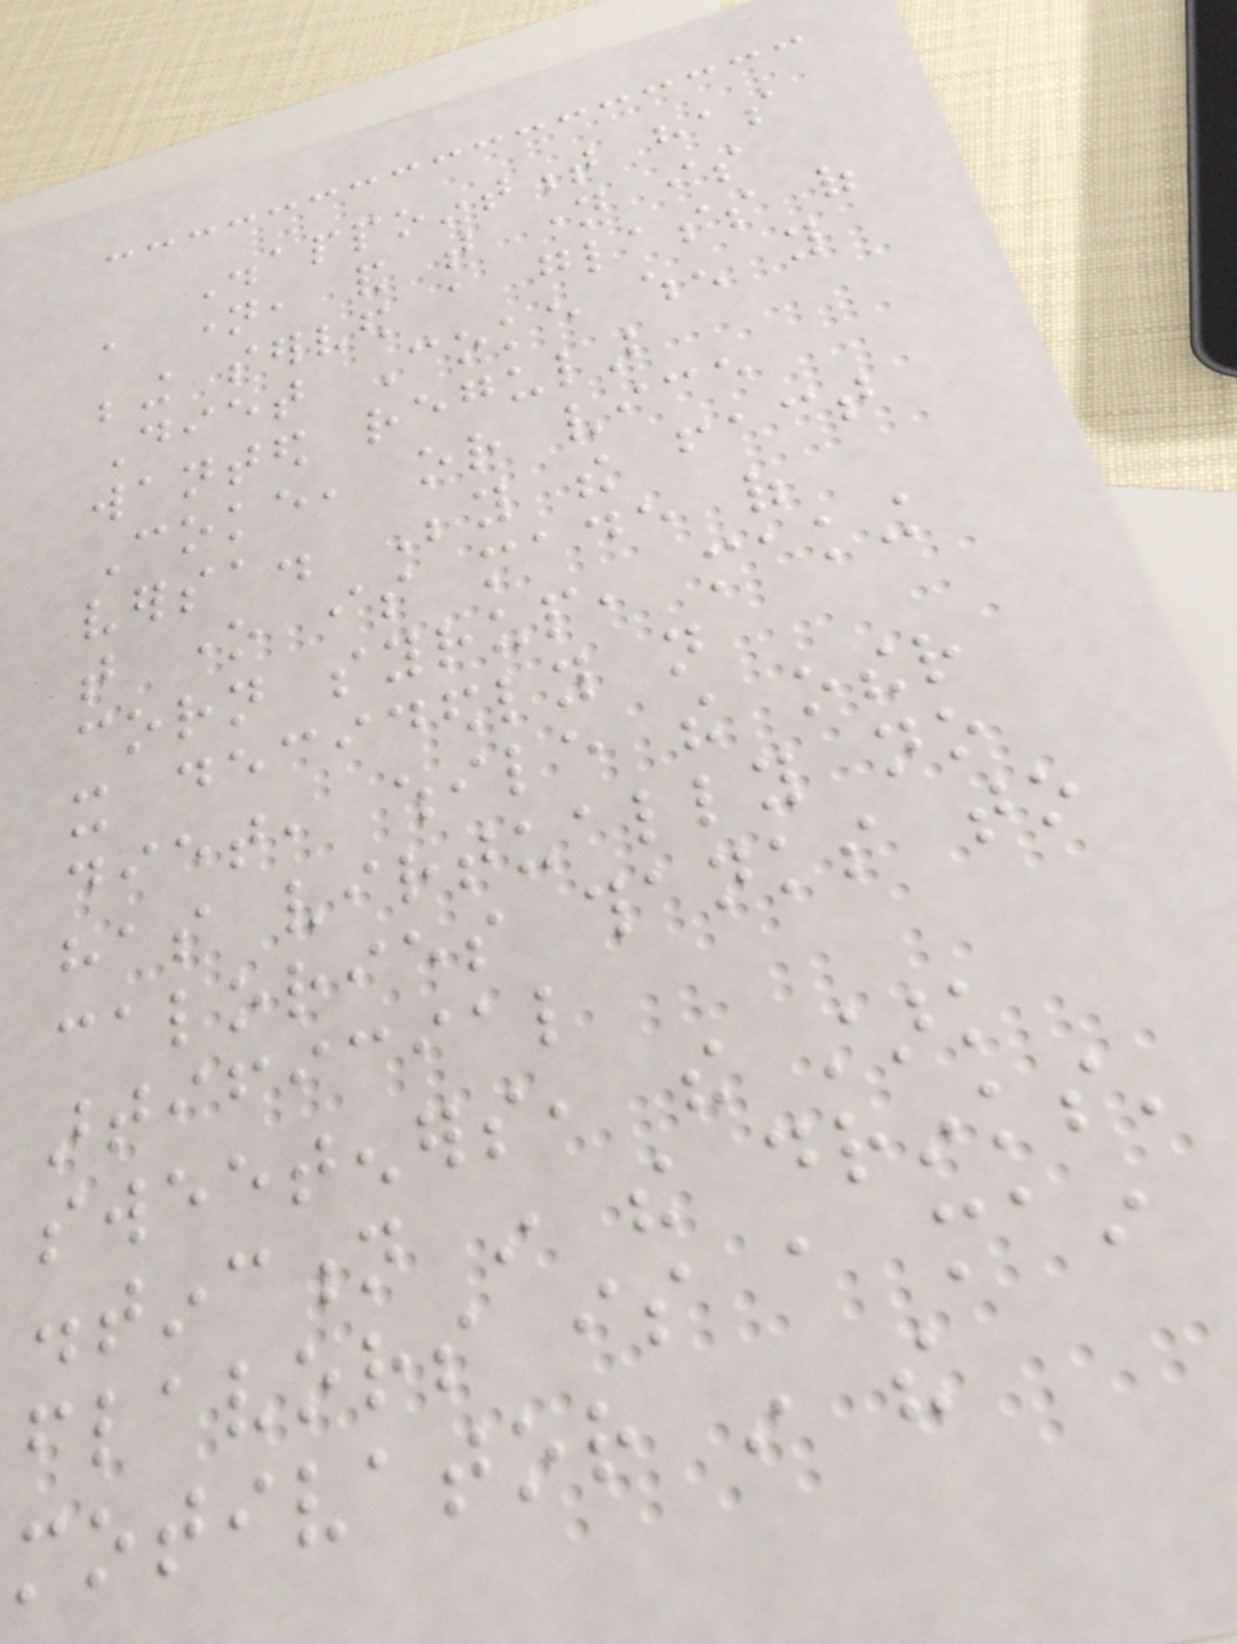Disappointment has
a name, and that name is
being served a glass of
Diet Coke when you
wanted regular
Coke, or vice
versa. Beyond the fact
that one is made of
corn syrup, making
it decidedly not
diet, while the other
has virtually no
calories thanks to
artificial
sweeteners, the stark
distinction in the drinks'
flavors is a main
motivator in the
